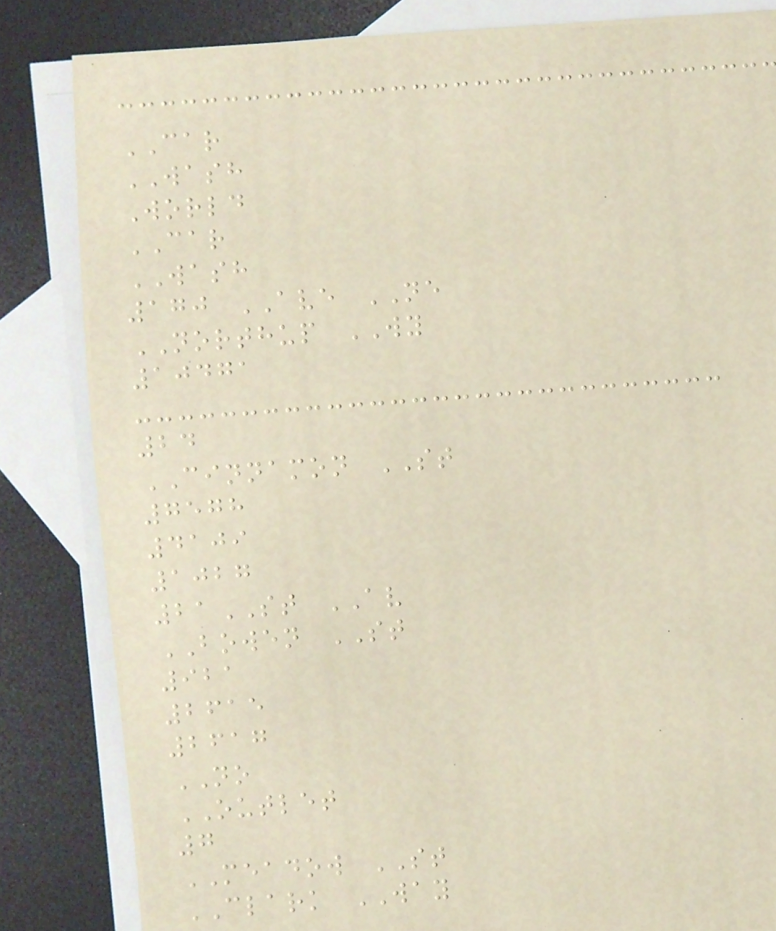CAR
WASH
World
CAR
WASH
170 AVE NE
NORTHUP WY
10471
24
CINNAMON ST
7578
4109
1027
21ST AV
BOWEN ST
921
2615
2617
NO
OUTLET
7
MEADOW ST
CLARK WAY
